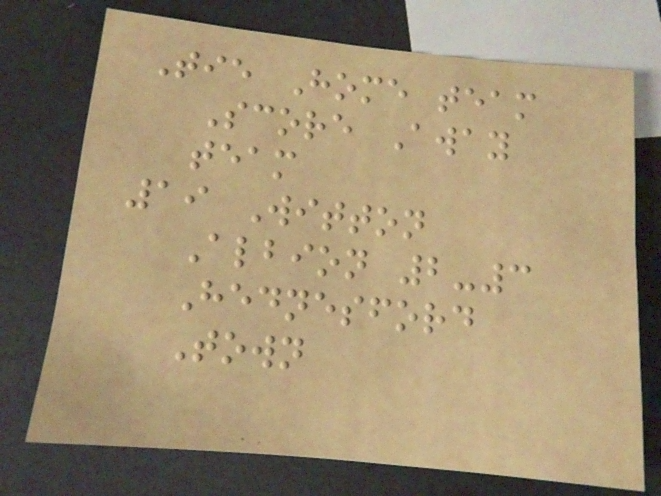Tie Home team
Score Away
team
19 Witton
Albion 2-3
Hednesford
Town
